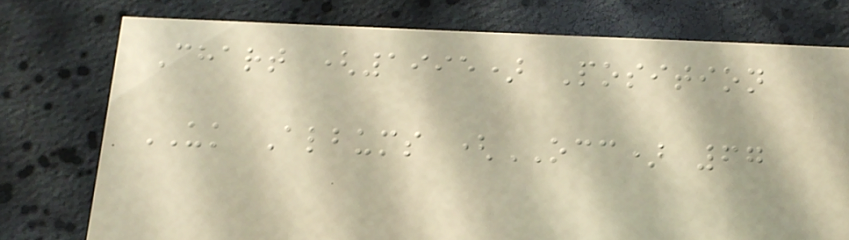Chart (1995) Position
UK Albums (OCC) 67
